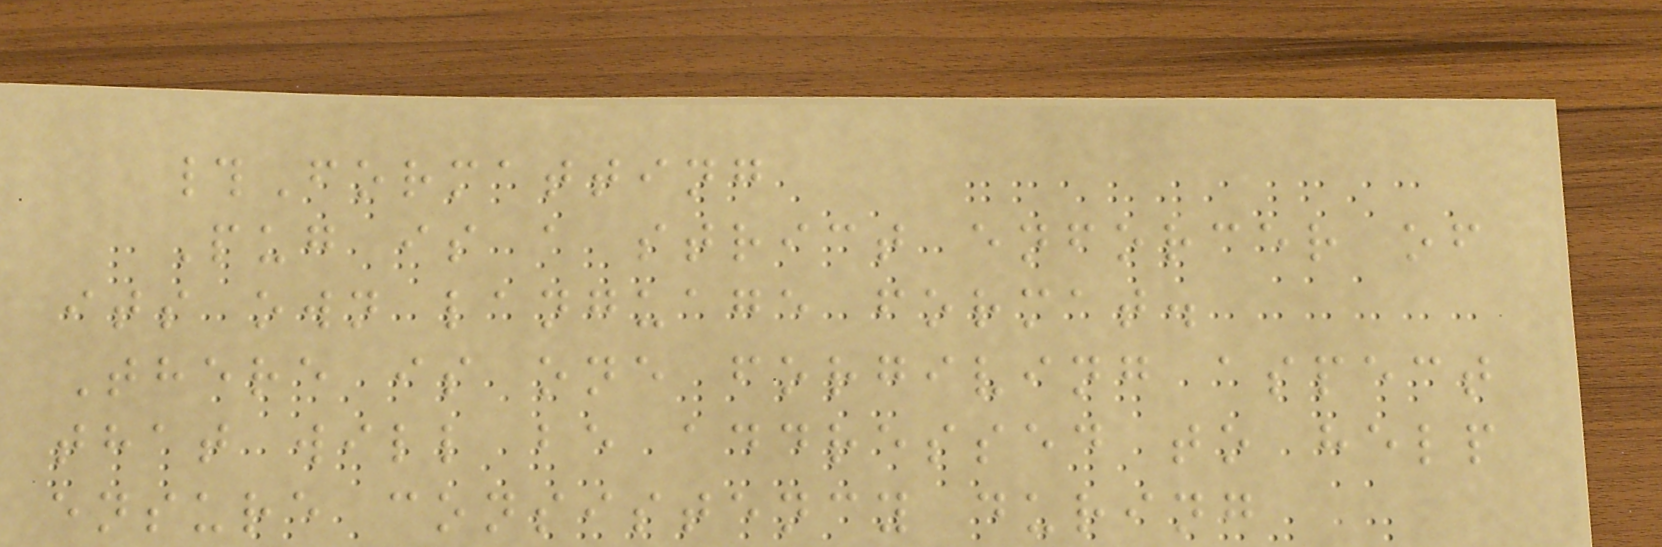#Formatting
Pug is a strict enforcer of
its own language format.
There is one forgiving aspect
that will be addressed to help
ensure consistency during
